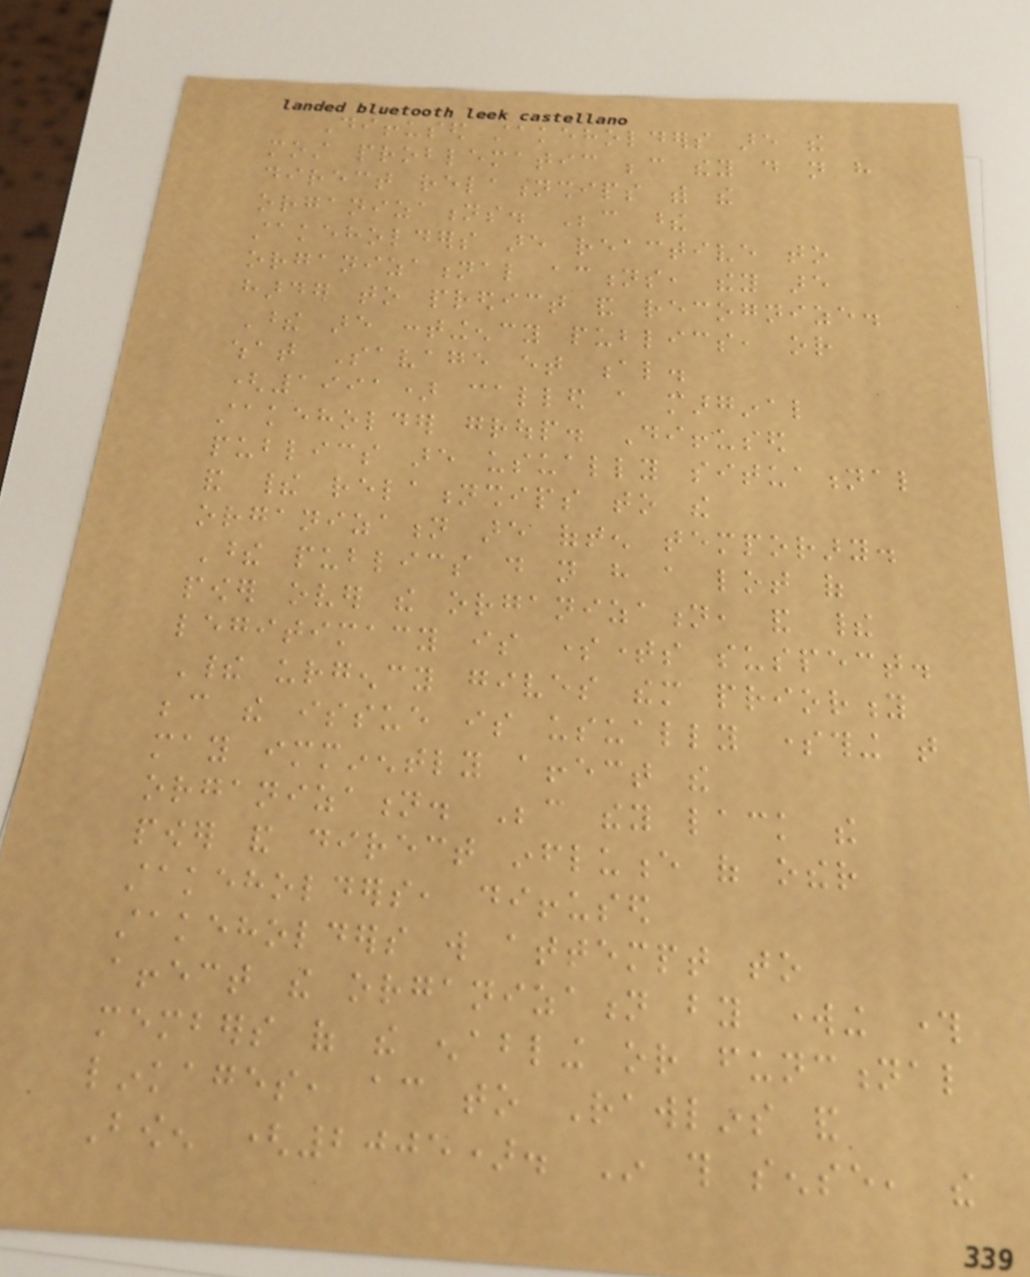Diffused stakeholders are the
most problematic because they do not have
direct relationships with the
organizations. Because these
stakeholders are reactive to
organizational actions, they are
harder to predict and recognize.
These are contingency publics, or
what Savage et al.
(1991) called a marginal
stakeholder group. Diffused
publics are usually situational
and their relationships to the
organization are often temporary.
These publics do not have a lot of
power over the organization, and their
legitimacy is sometimes suspect.
Their urgency gives them priority
because the issue is usually something that
may imminently affect the
organization. Because they lack the
power and direct influence of other
stakeholders, diffused
stakeholders will attempt to
affect the organization by working through
members of the enabling or functional
linkages, according to Rawlins and
Bowen (2005). In this sense, the
